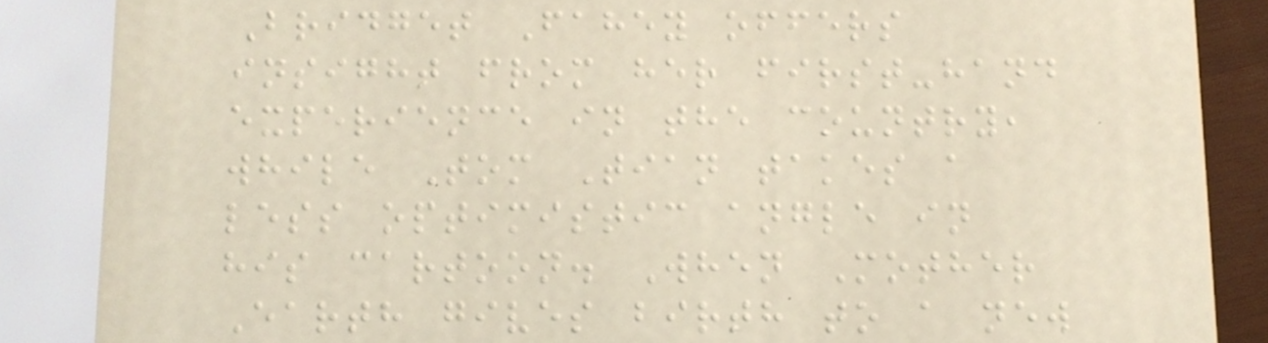Bridget Fahey offers
insight from her first-hand
experience in the country,
while Tom Tian takes a
less optimistic angle in
his cartoon. When Mother
Earth gives birth to a new
